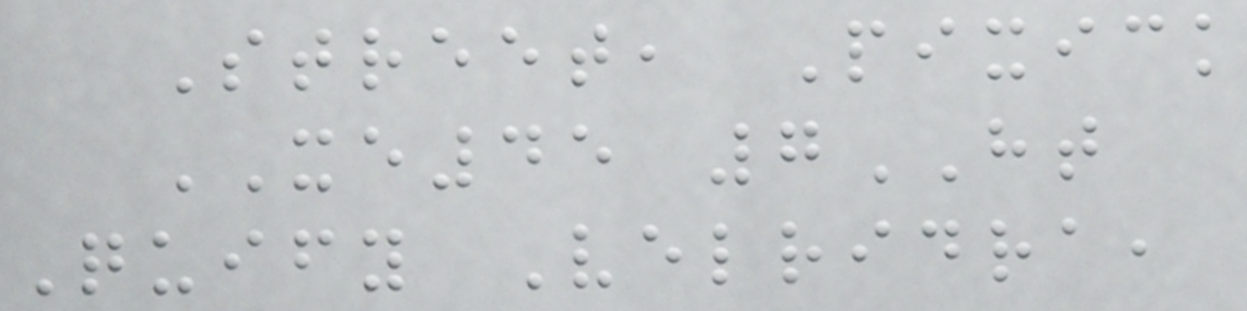Street, Pixick
XE45 7HT
Quify Velridra,
